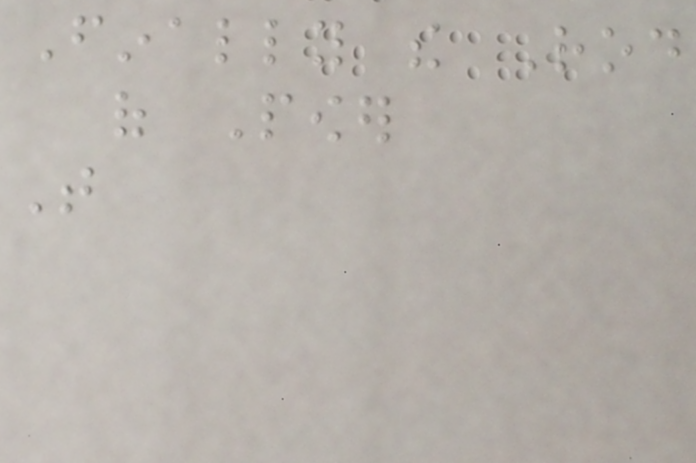Finally the Rod
of Power
That
